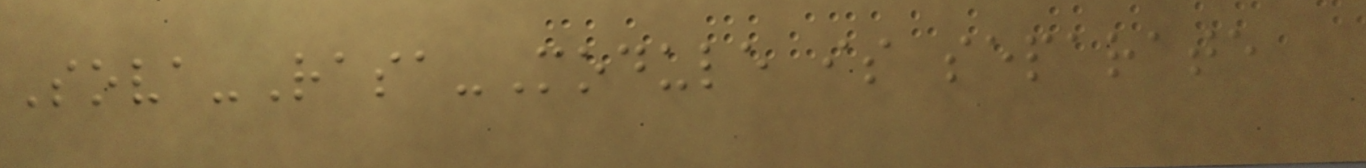Sova-Rasa-Module is separate
